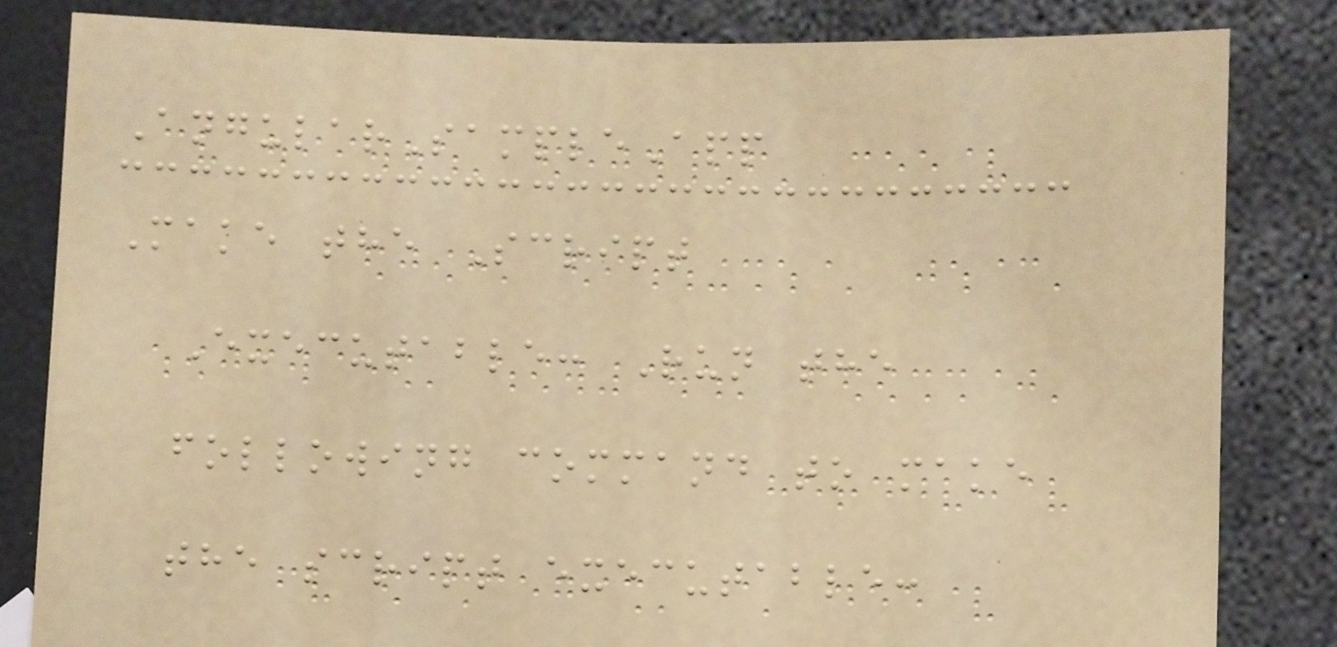AngularSampleApp
Make the Script
Executable: Run the
following command to make
the script executable:
